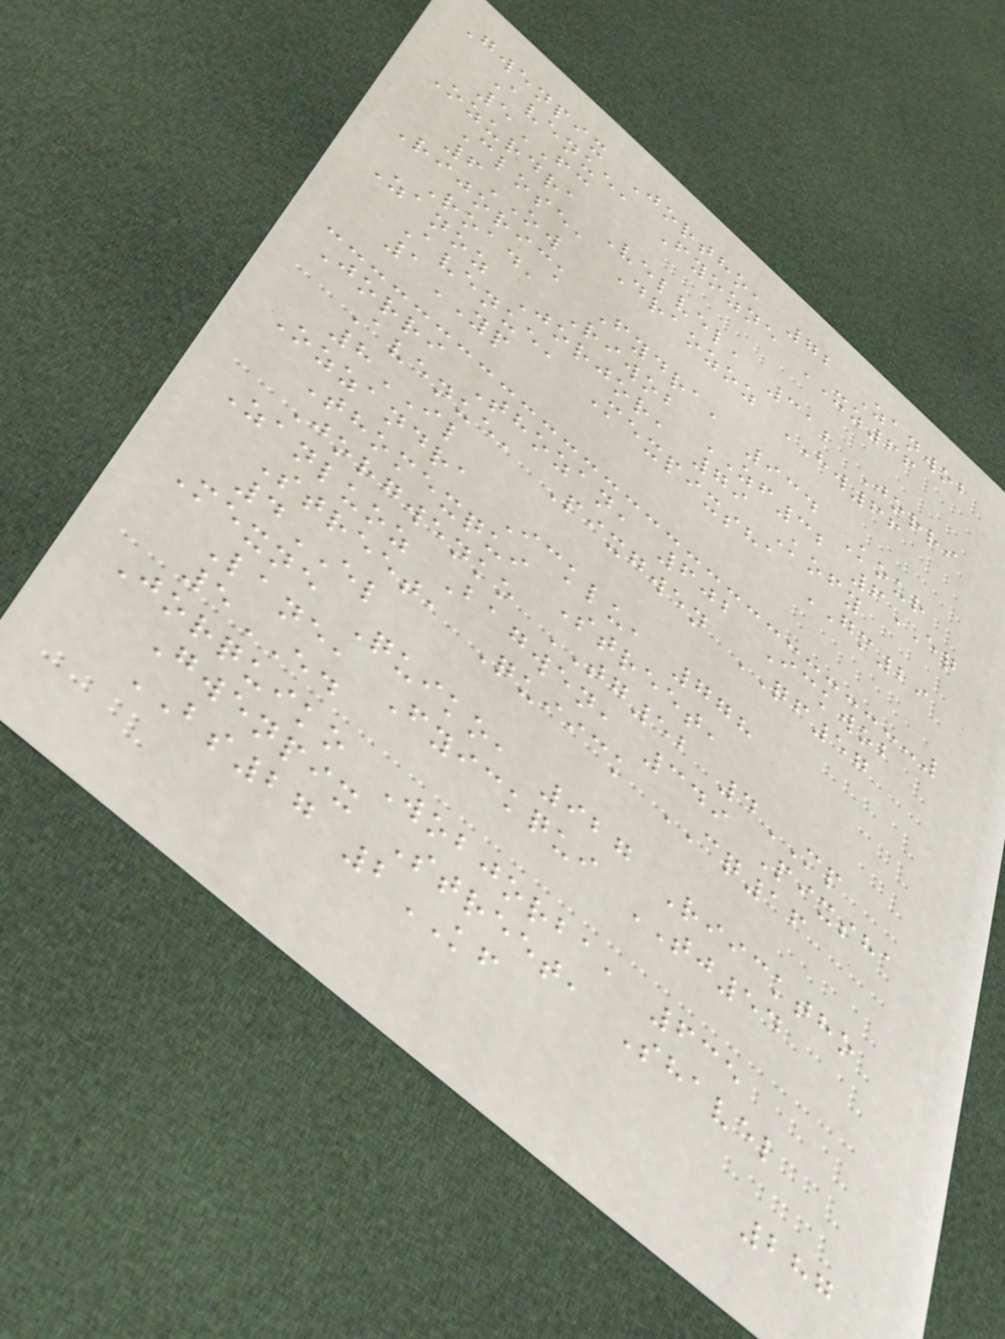Gwenpix Jortho, 72 Zanwob
Avenue, Fyozne XZ66
5FC
Ozurdra Velvel, 312 Jorri
Close, Draozoz HW66
6OW
Rijorick Fydra, 934 Kour
Road, Riwob ZF32 6EQ
Zanoz Jorjor, 79 Kofy
Avenue, Mexpixsha GM29
1YP
Jorri Thozan, 602 Ickwob
Avenue, Pixgwen QF57
8IL
Ozzandra Icklu, 778
Thomexqui Street,
Jorgwenko TG52 4MP
Zanluoz Bagwen, 349 Pixsha
Street, Quiick CQ16
4EL
Mexne Quiko, 927 Riicktho
Lane, Fyickqui TJ54
5ED
Jorquiko Wobjorba, 635
Gwenpix Street, Shavel
BS27 2KF
287
